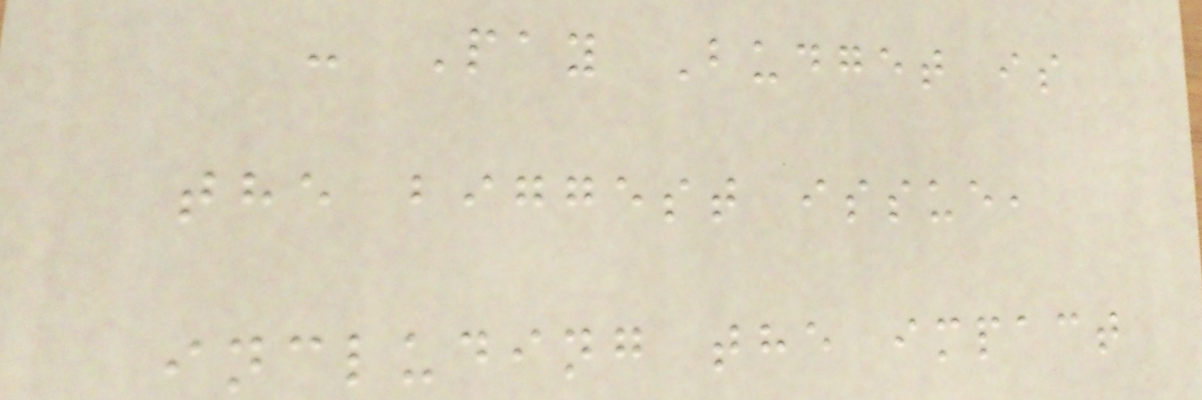- Pay Budget is
the biggest issue,
including the impact
